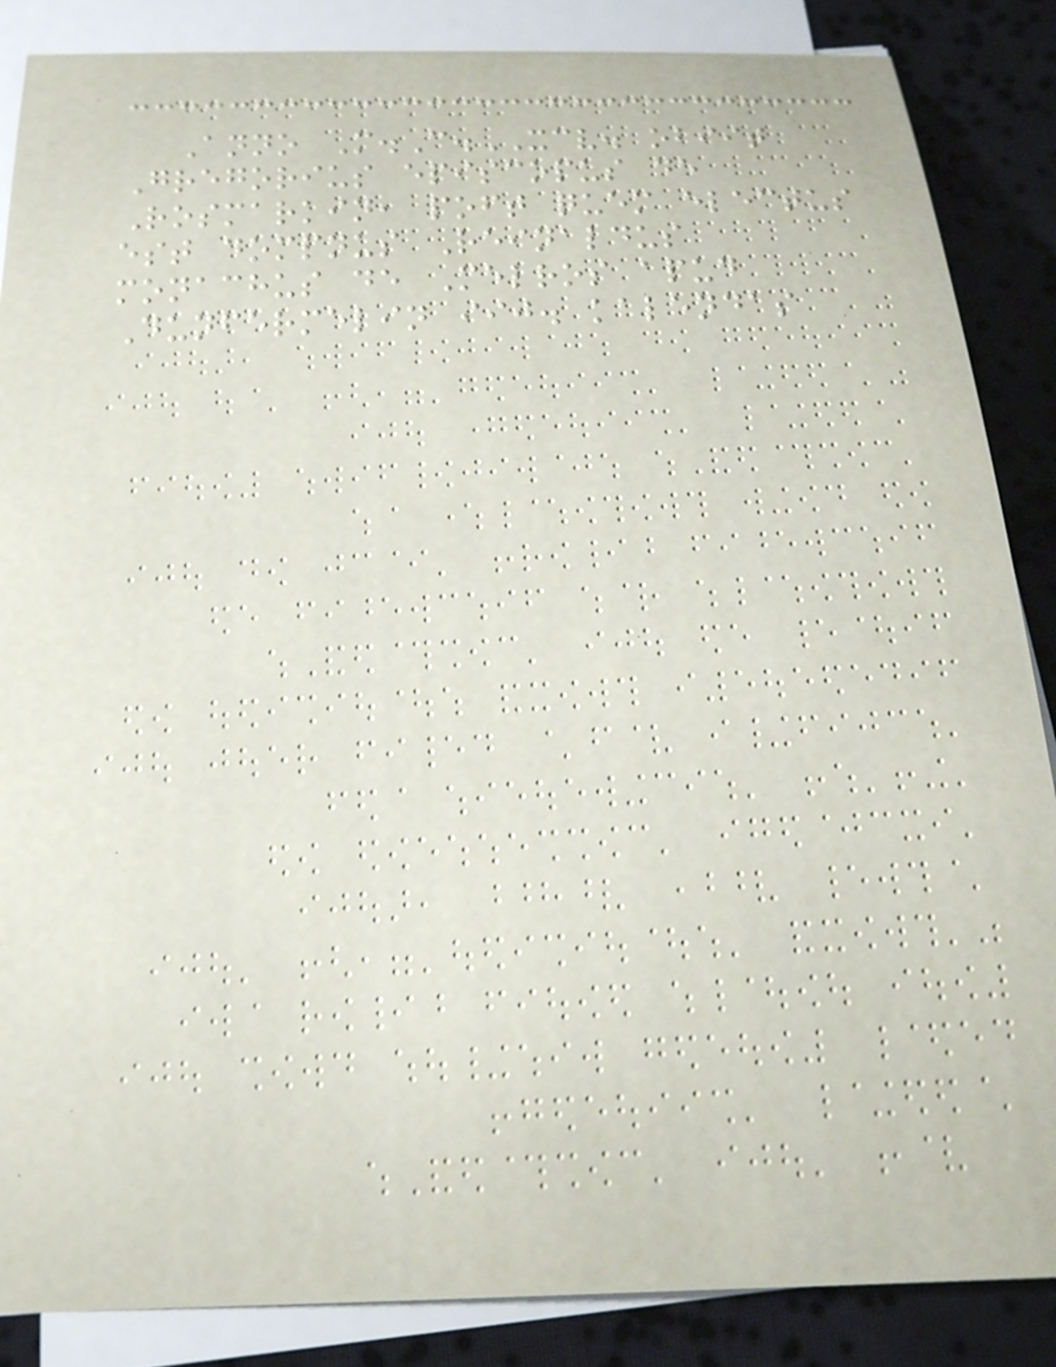Anno M.C.XCV. obiit
Gregorius episcopus de
Rosmarkin, poft quem electus
est dompnus Reinaldus
monachus de Melros apud
Dunfermelin iij. kalendas
